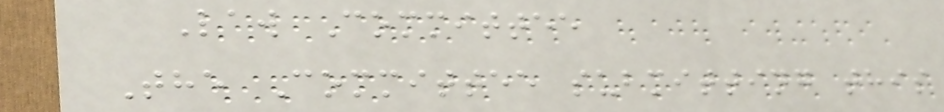Law Committee
The Committee submitting this
